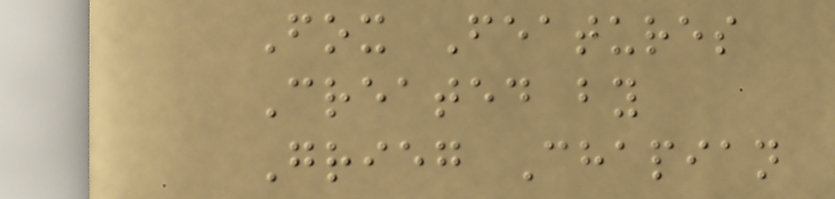Fox Features
Created by
Grieg Chapian
